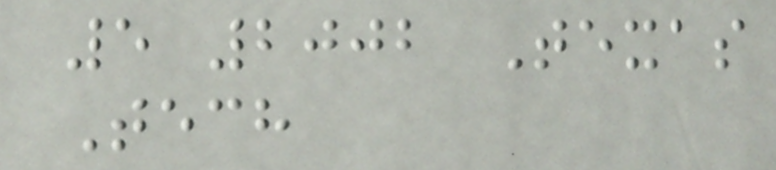5 2002 Texas
Tech
